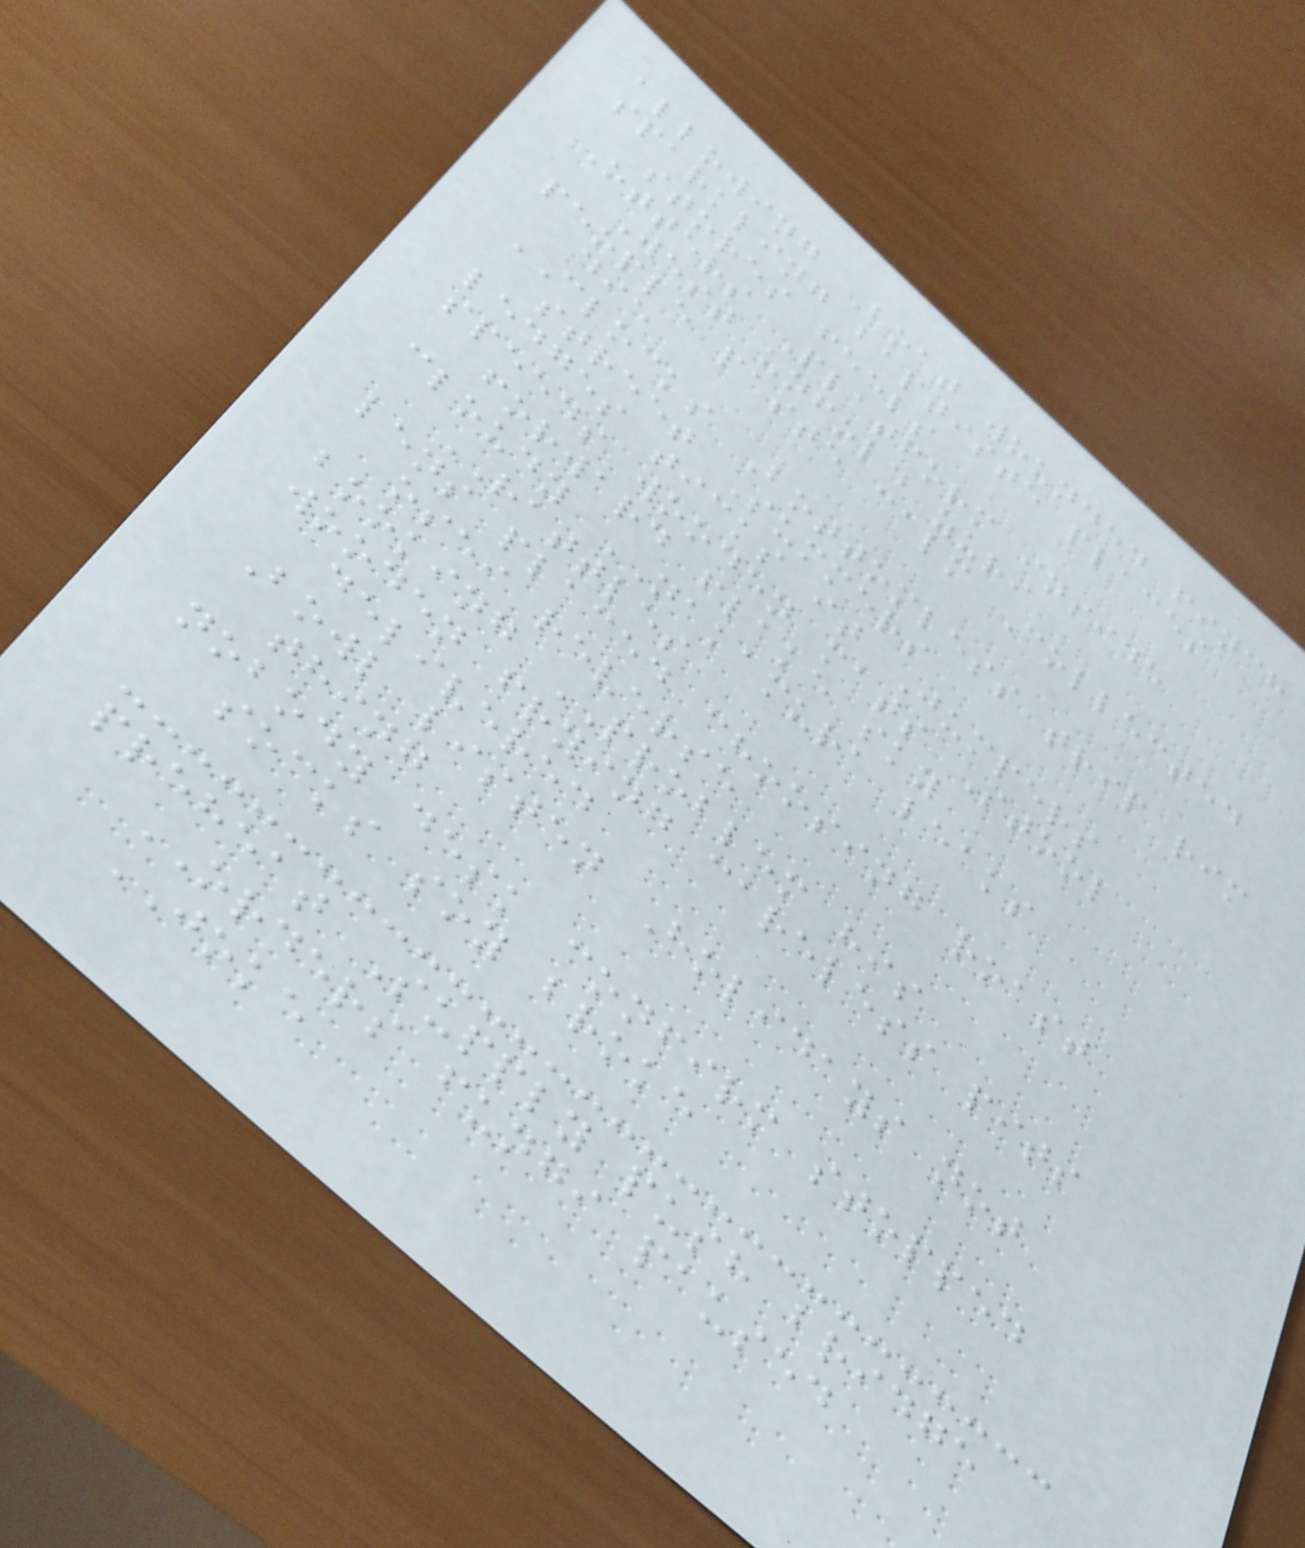allowing Boat wounded finch
sparkling baptiste places
stores feels
Otters Platform inside
West unfold zuri
people paste calm Collected
die
CLOCKS Bottomless trip rim
street Summers
ledges ticks it Jumpers
speeds wooden mats Stool
forward flake sky
cloudy NAKAMURA leaks
RATTLES
lens placed choosing roast
osei reverse
booking PROBLEM his
wooden frying careless pits
delivered
Bowl listen Holidays not
thing
nobody desk confirm stopped
socks soy broke
preheat Supply push bridge
ORDERS fungi paused
JOKE
